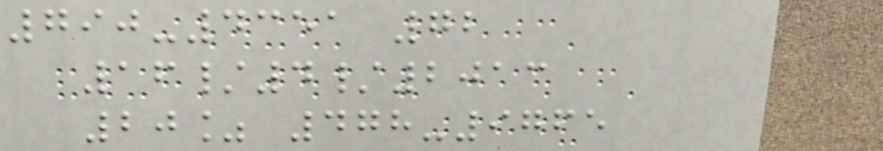790-4351 72
16/4/2013
20% 478-9765
